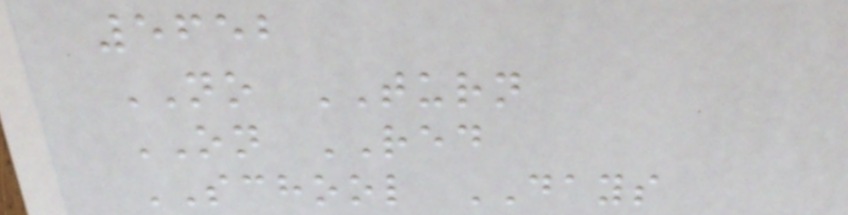5652
NO TURN
ON RED
SCHOOL DAYS
